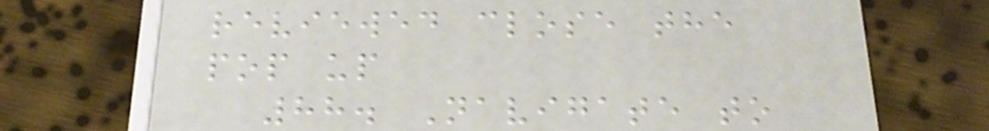reviewed close the
pop up
88. Navigate to
